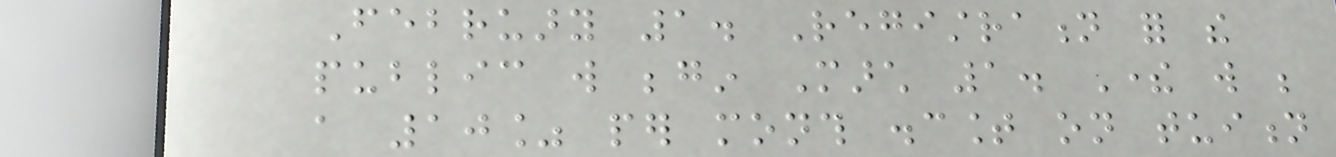February 1. Registration for the
public will begin March 1. There will be
a 10% per month discount on tuition
